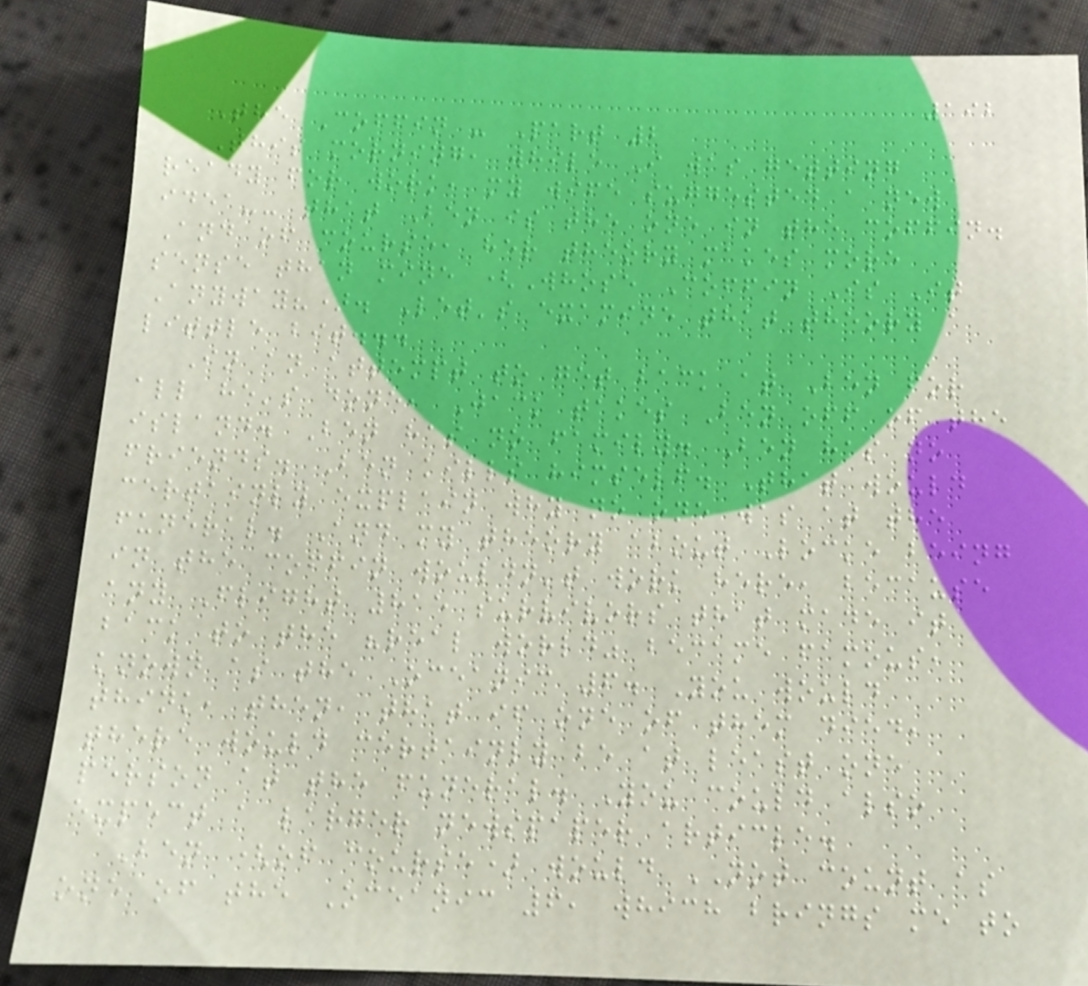192
The Coffin - Part 2
This morning, while I was getting
ready for work, my wife suggested a new
idea-- that Ben is the one in the coffin.
And of course, her theory makes more
sense than mine (Whose Coffin Is It
Anyway?). Let's examine that theory a
little bit...
In an attempt to get back at Ben for
all he's done, Jack takes Ben off of the
island. Ben has no family. Ben has no
friends. Ben kills himself. That would
certainly explain why no one was at the
funeral. And my theory about Locke being
in the coffin wouldn't work here, because
any Flight 815 survivors that made it
back to the "real world" became famous,
known as the Oceanic 6. You would
think, then, that if one of them died,
there would certainly be at least one
person at the funeral. You could also
expect a larger newspaper article.
Ben (of course) would NOT count as
one of the Oceanic 6, which brings me to
